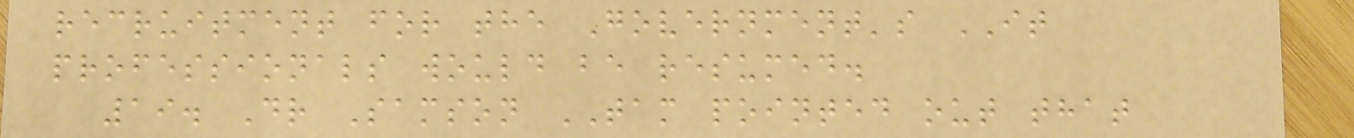recruitment for the Government's IT
professionals would be resumed.
19. Dr Samson TAM pointed out that
